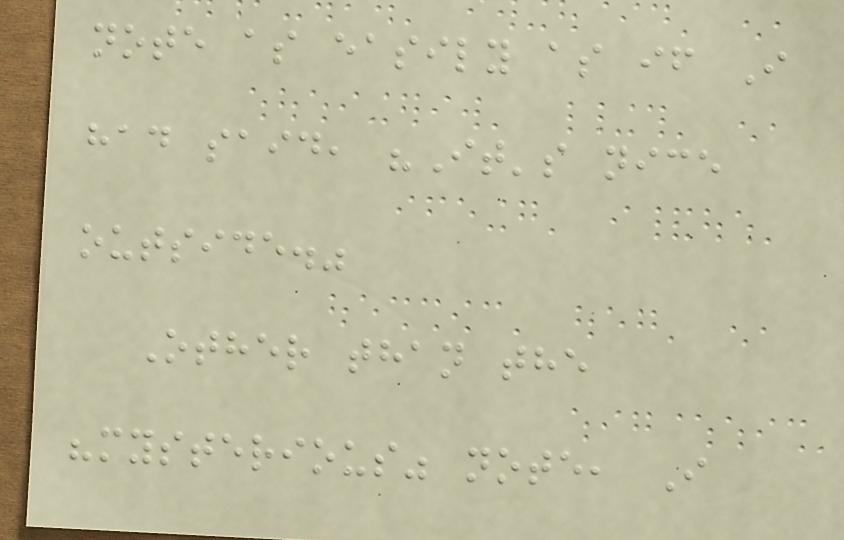note as easily as if I
had said, "It's nice
outside."
Other than the
"mysterious" note, I
